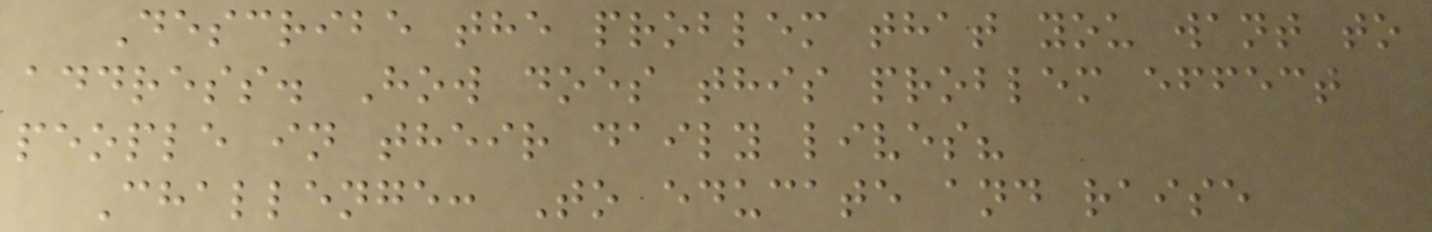Describe the problem that you want to
address. How does this problem effect
people in their daily lives?
Challenge: To educate and raise
